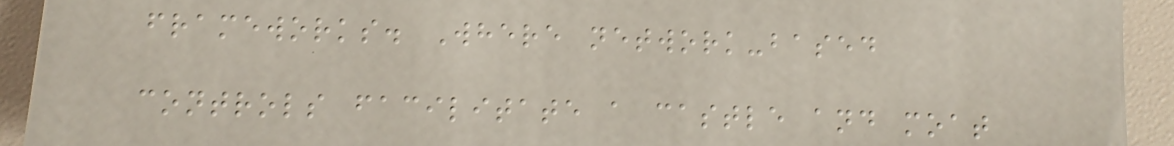frameworks. Where network-based
controls facilitate a castle and moat
